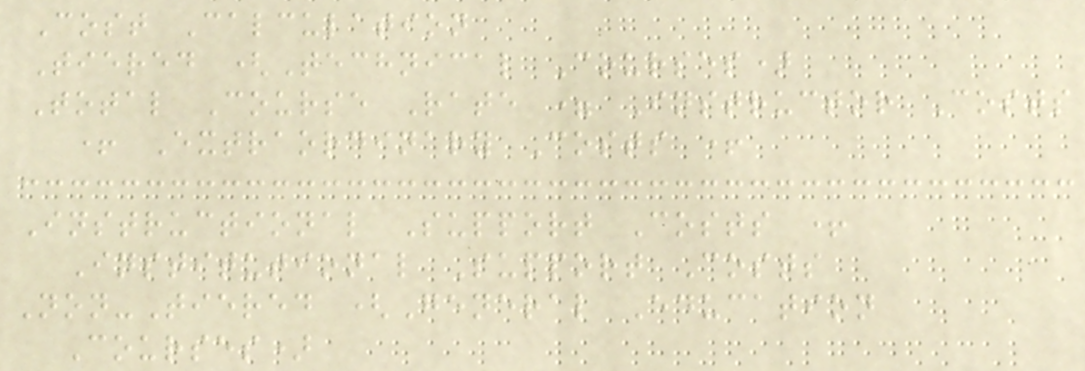Cost Calculation
Tiered (Technical Courses)
Total Course Rate = Instructor Costs
+ Extraordinary Costs +
Instructional Support Costs +
Institutional Support Costs
Non-Tiered (General Education
Courses)
